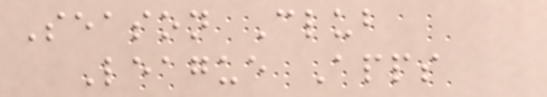Season Club
League Apps
